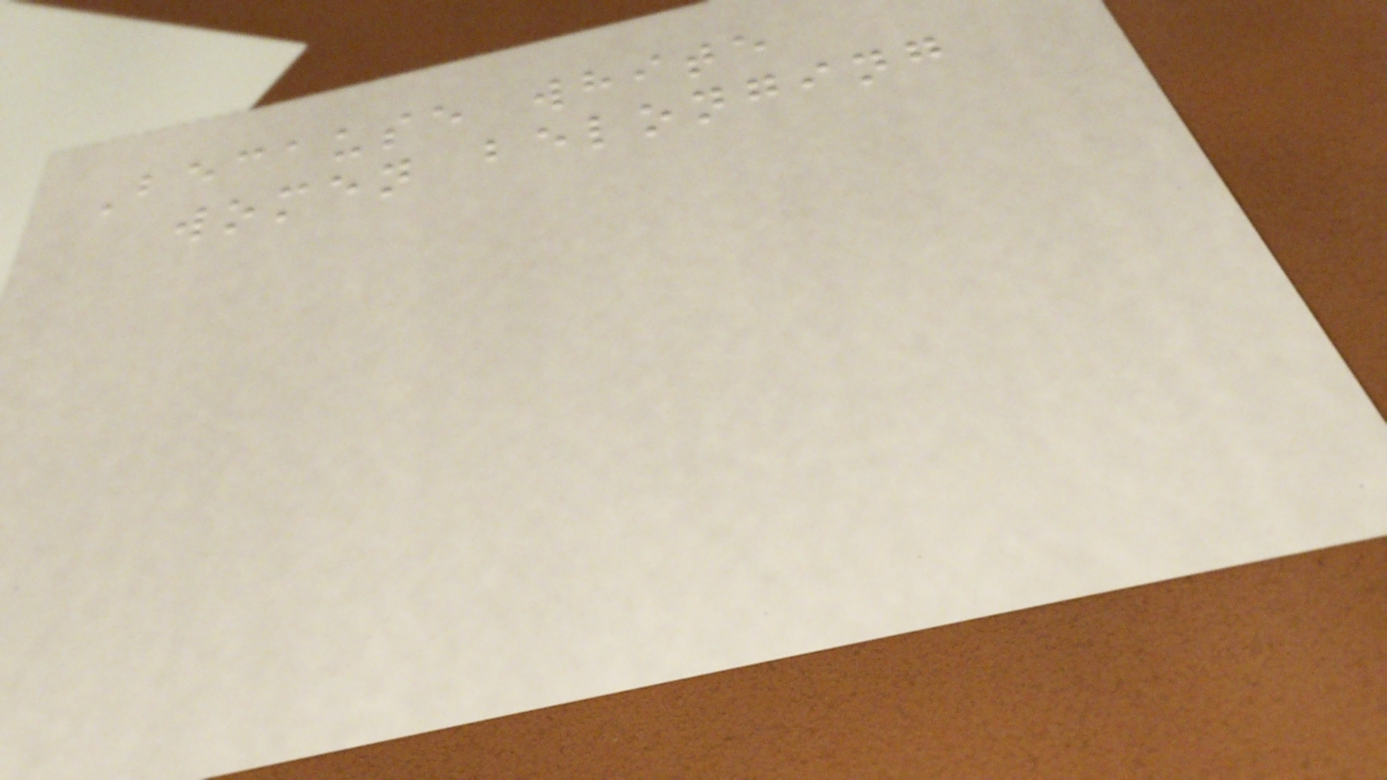Because white
women belonging
